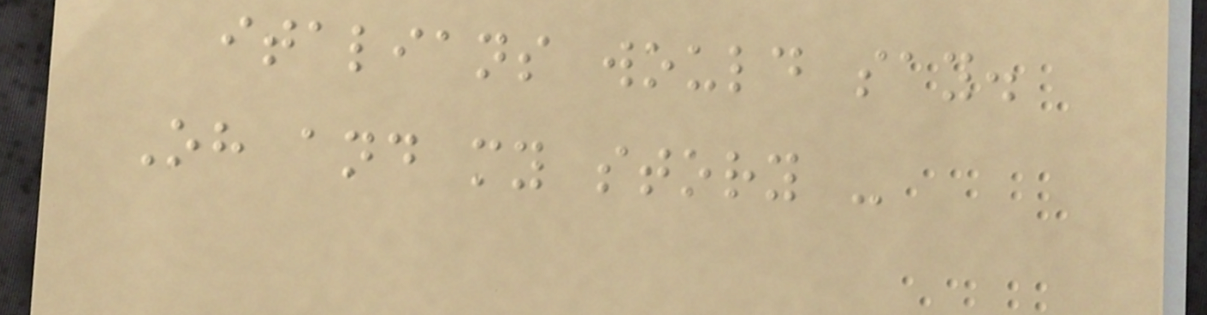italians would say.
Oh and my story -
